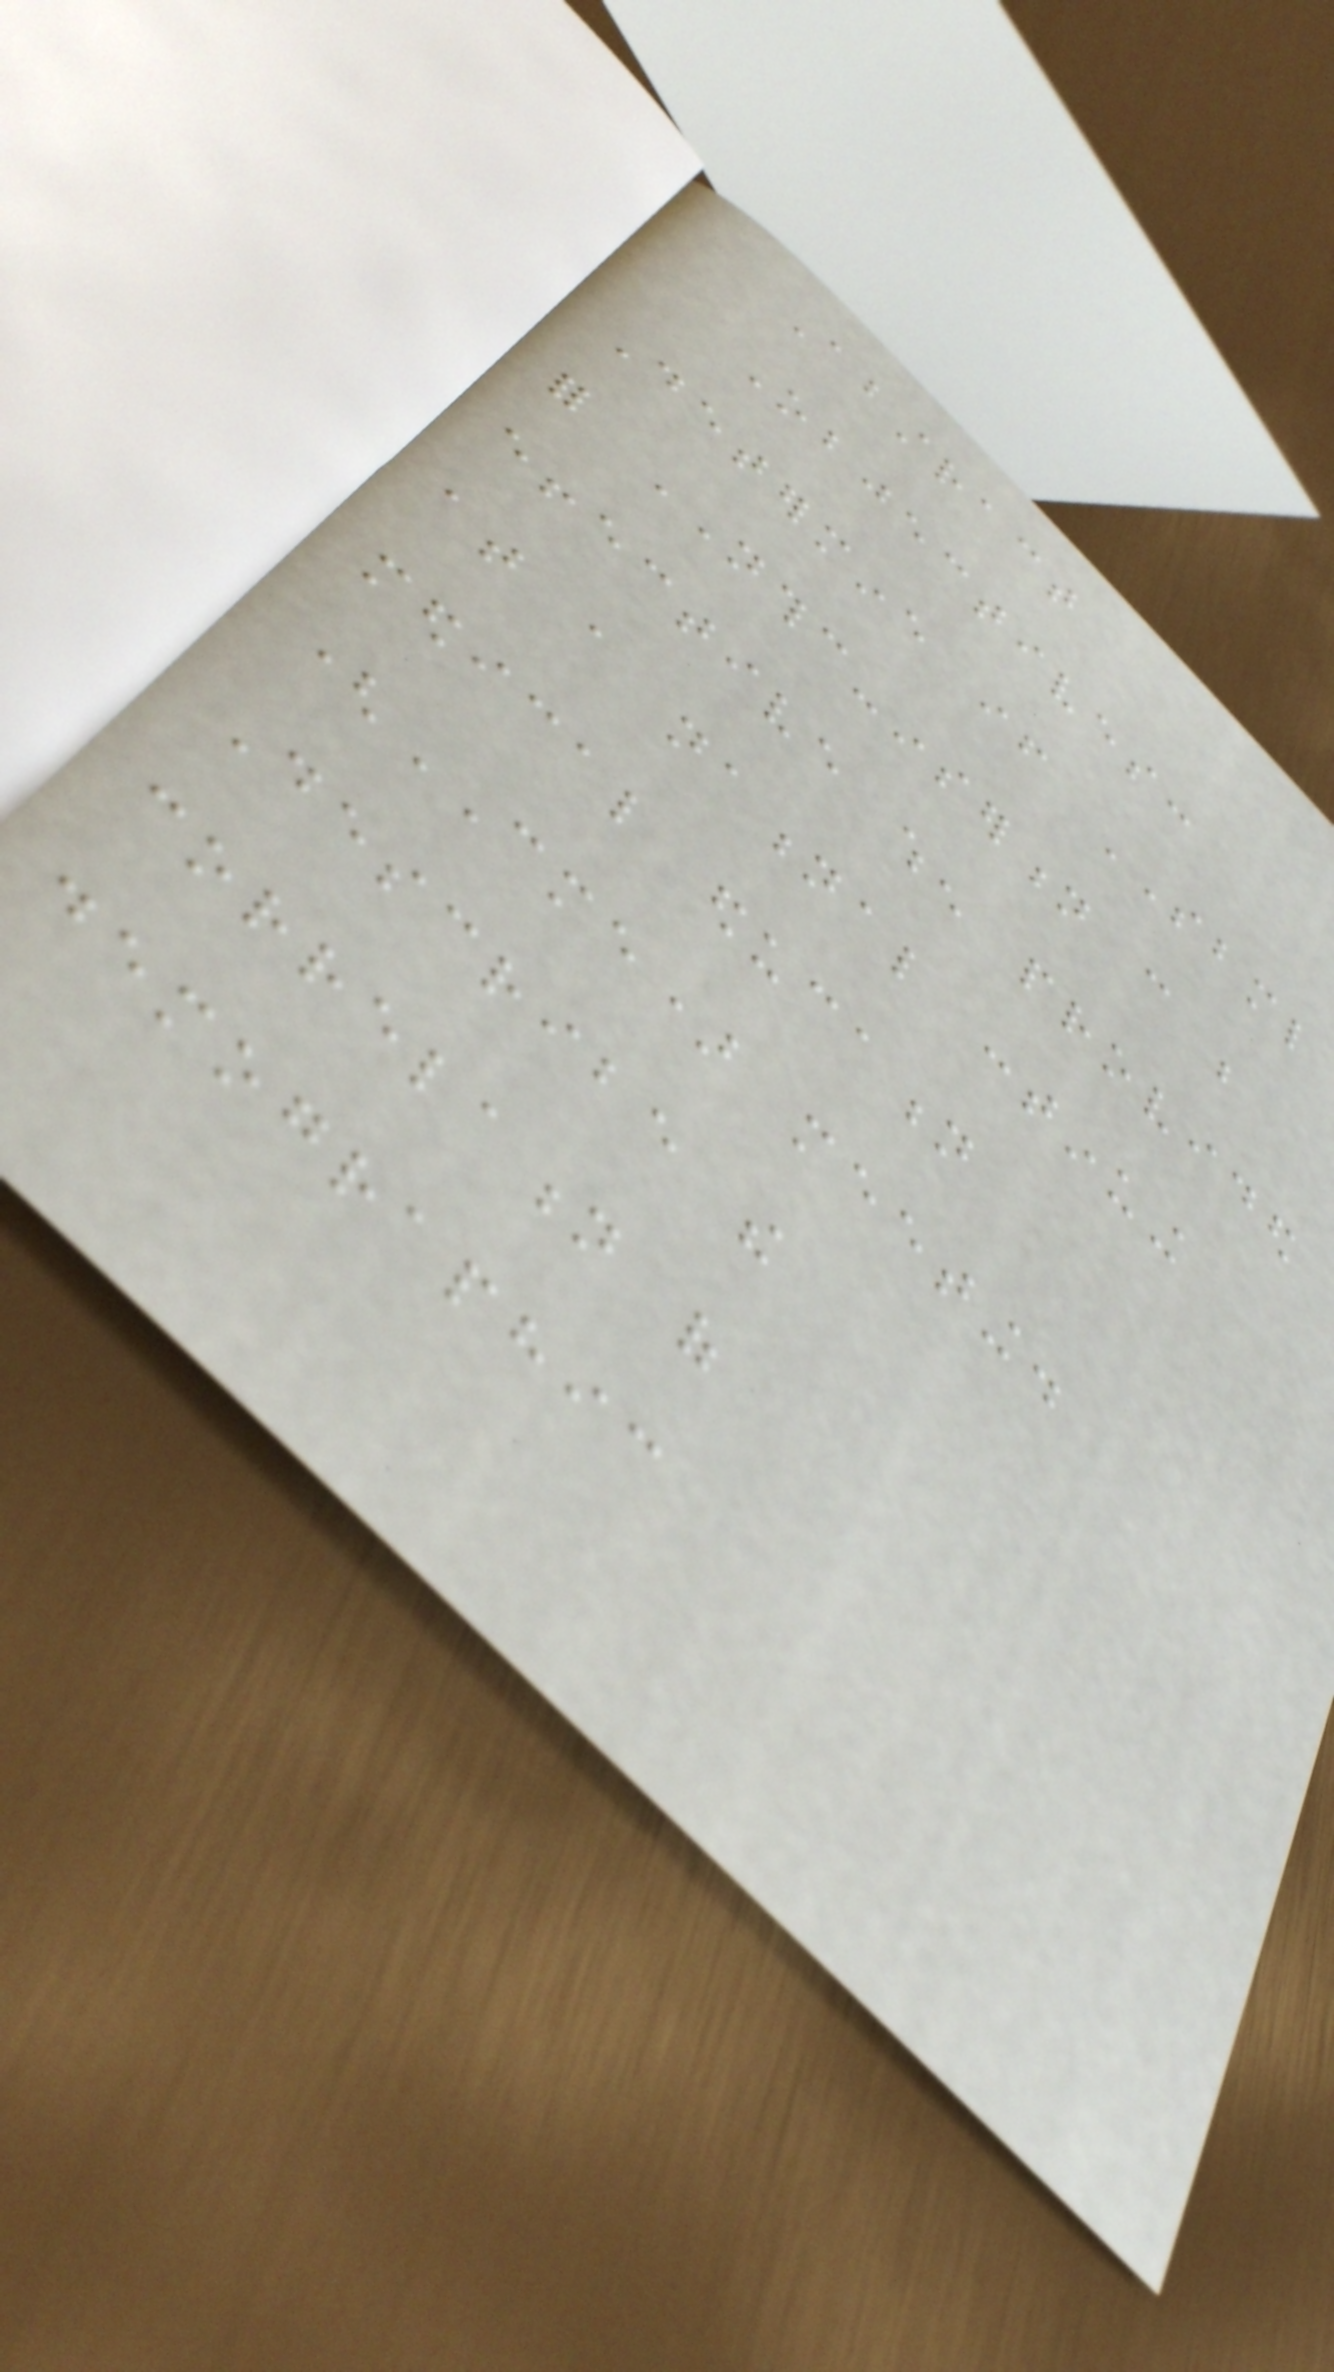Abstract
Objectives:
Determine if SBML
for NTHC-insertion can be
effective when provided
at a national continuing
medical education
(CME) meeting.
Describe the
correlation of
demographic
